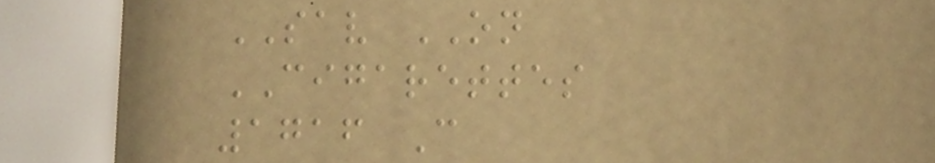SAV ON
CIGARETTES
1716 C
